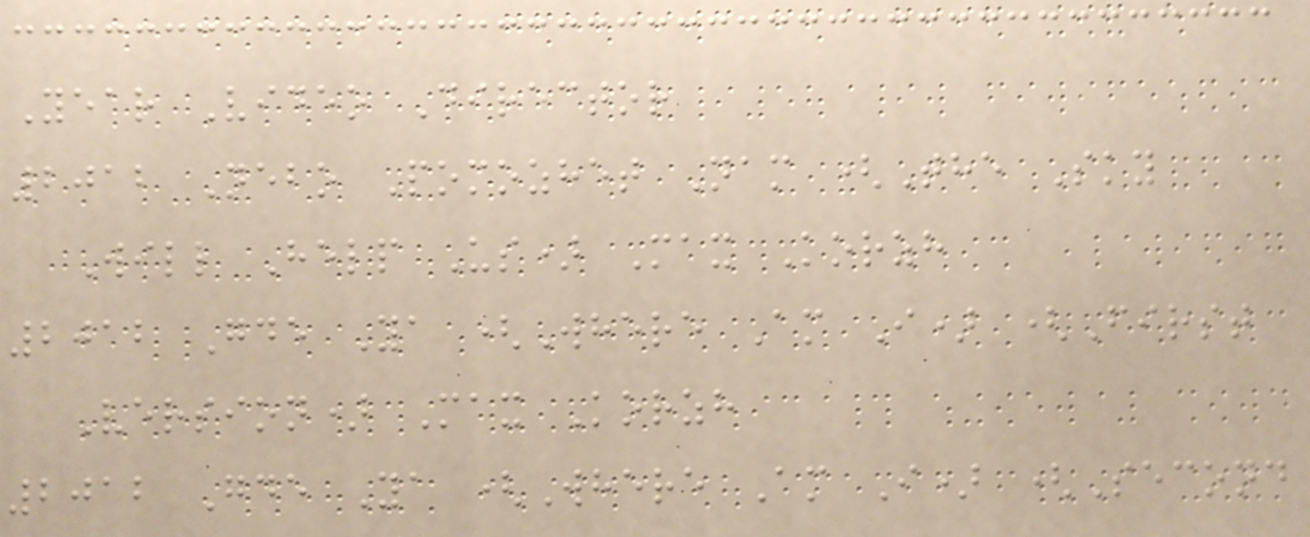Year Video Director
2012 Nebo Pomozhet Nam (The Sky
Will Help Us) Max Korzh
2012 Gde Ya (Where Am I) (First
Version) Max Korzh
2012 Gde Ya (Where Am I) (Second
